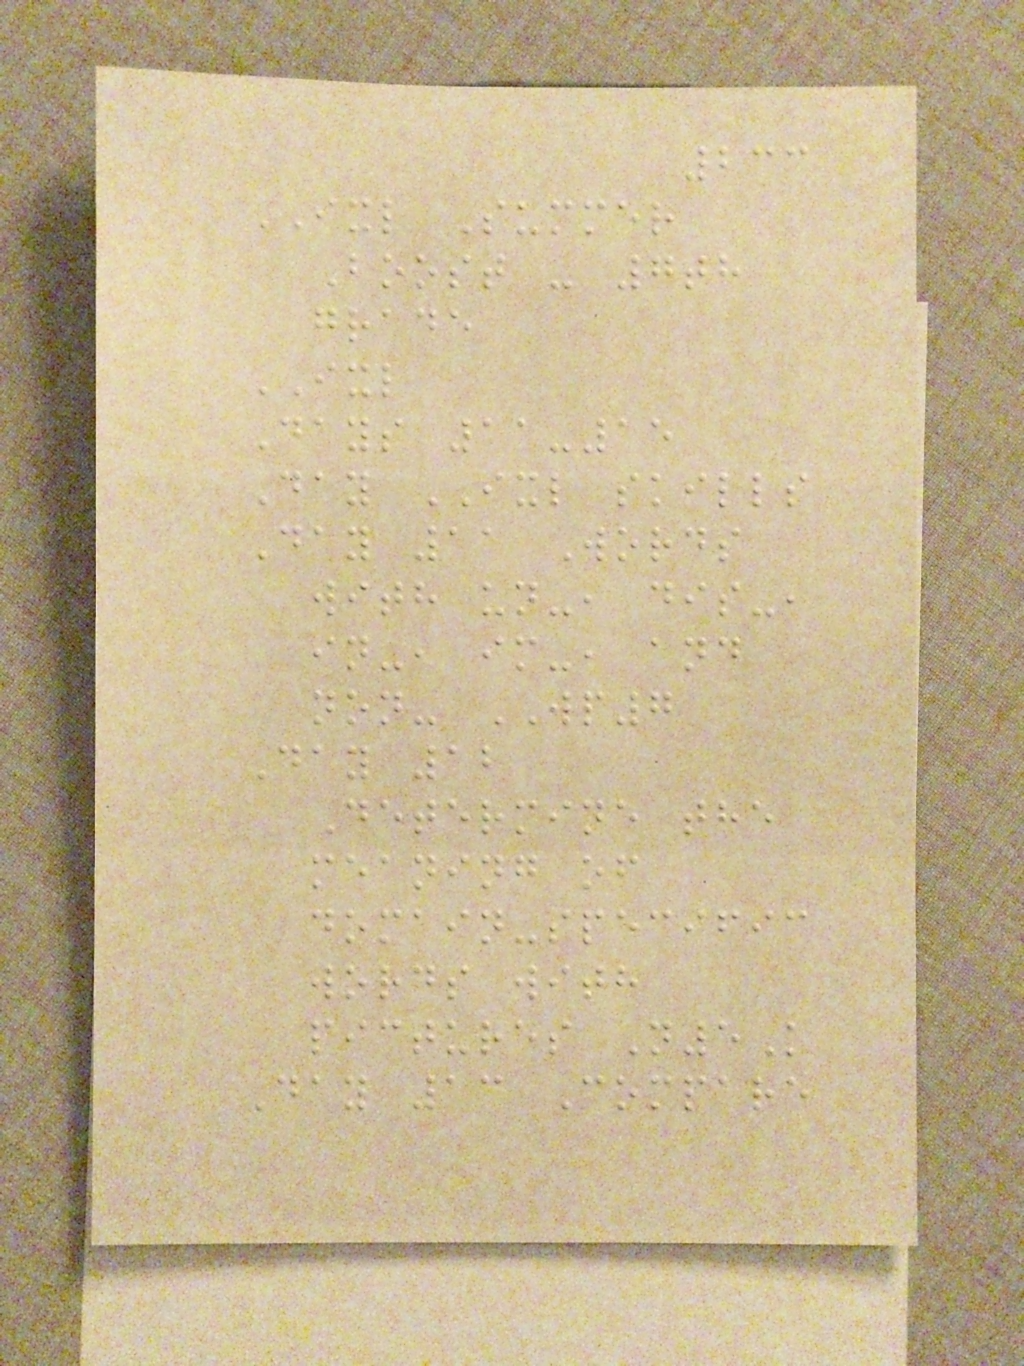233
IXL Summer
Boost - 7th
grade
IXL
Days 11-15
Day IXL skills
Day 11 Words
with un-, dis-,
in-, im-, and
non- WP7
Day 12
Determine the
meaning of
domain-specific
words with
pictures N5K
Day 13 Compare
